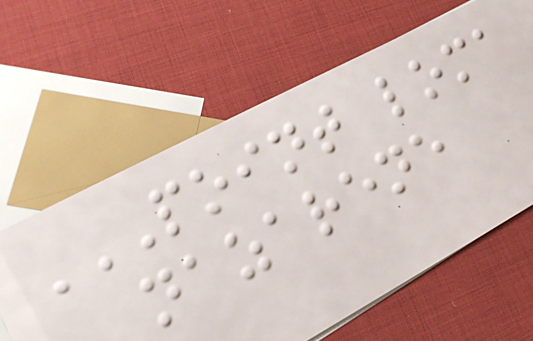POINT LOMA
NAZARENE
